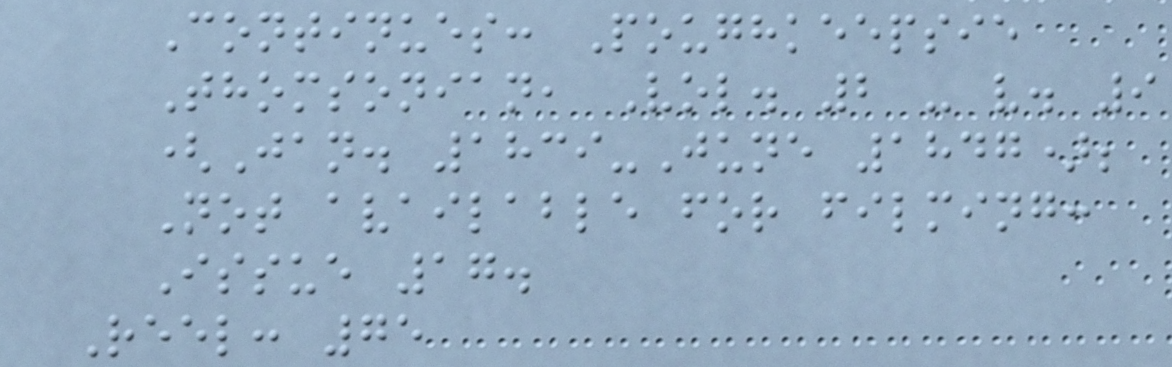Continues: Poughkeepsie
Thomsonian, Vol. 2 - v. 9
(Jan. 1839-June 1847);
Not available for filming:
Issue 17.
Reel: 75
